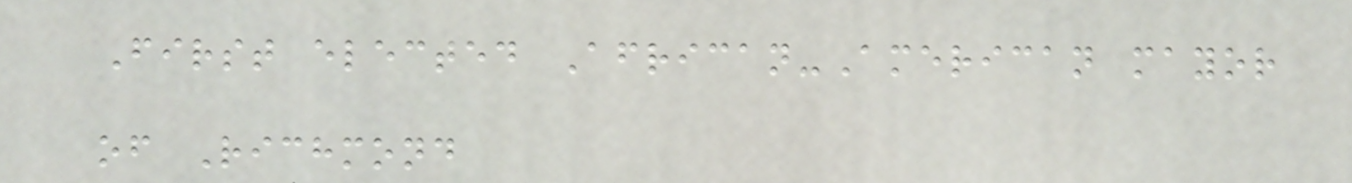First elected African-American mayor
of Richmond
